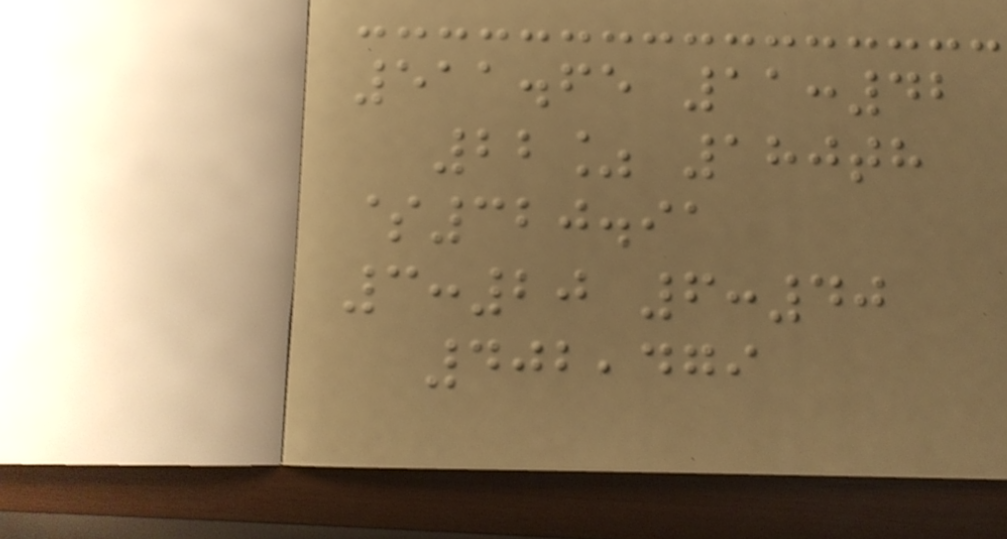511.65 11:42
22% 180th
$320.91
3:20 6:40
402,479
